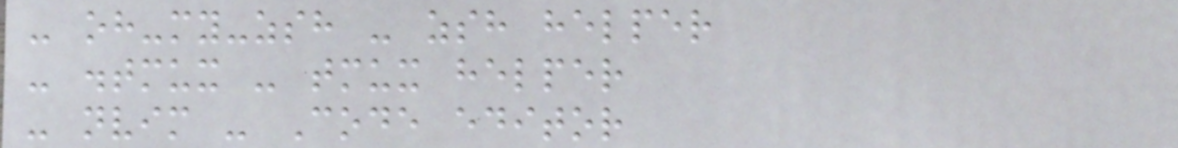- oh-my-zsh - zsh helper
- .tmux - tmux helper
- nvim - Code editor
